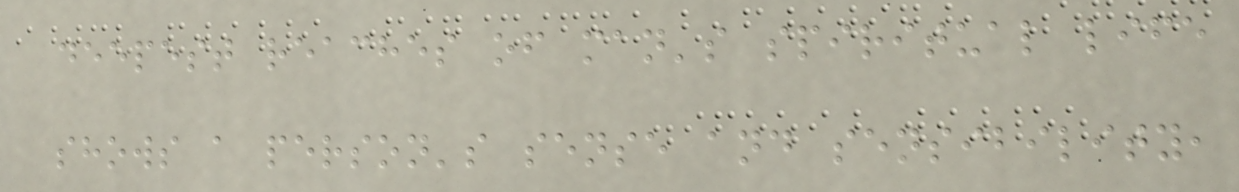deepest reaches of man's spiritual life
shows a person's sense and sensibility,
